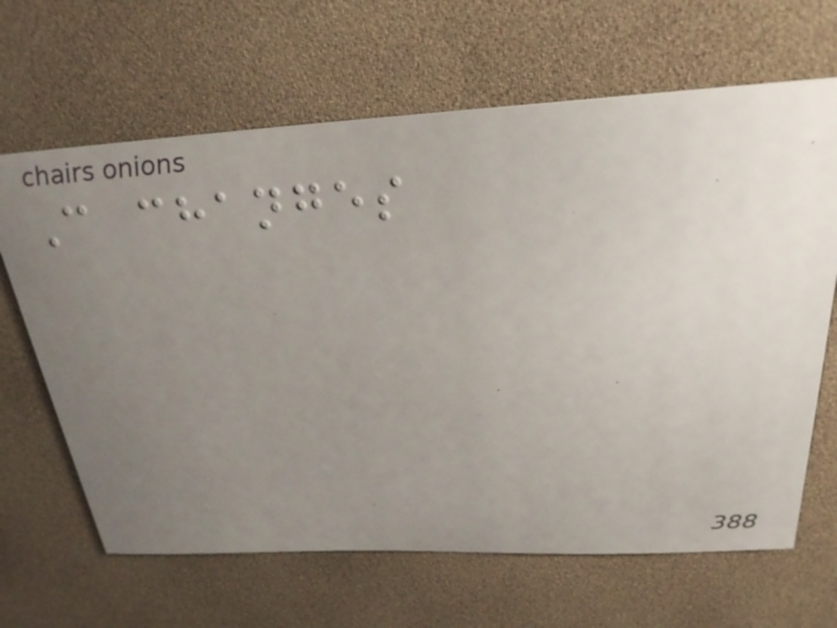C changes
